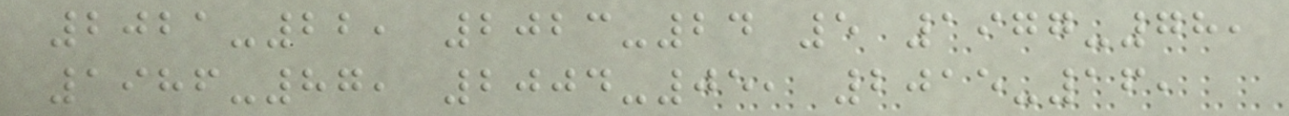2021-22, 2023-24 5 1977-78,
1986-87, 2004-05, 2015-16,
